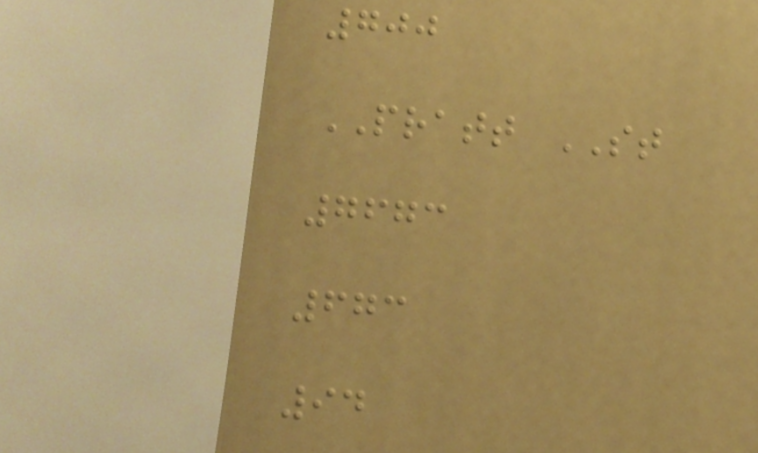700
PRATT ST
7673
673
94
